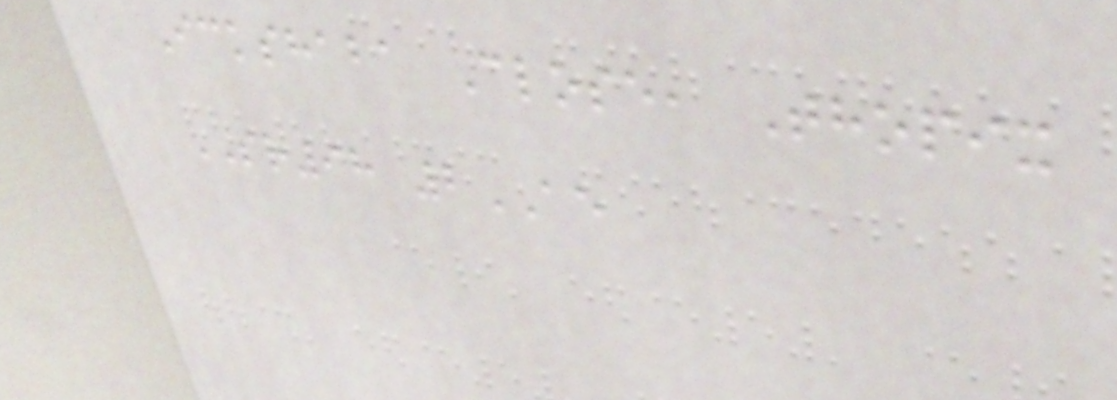Ickshaba Close, Thopix
SR98 2AE
